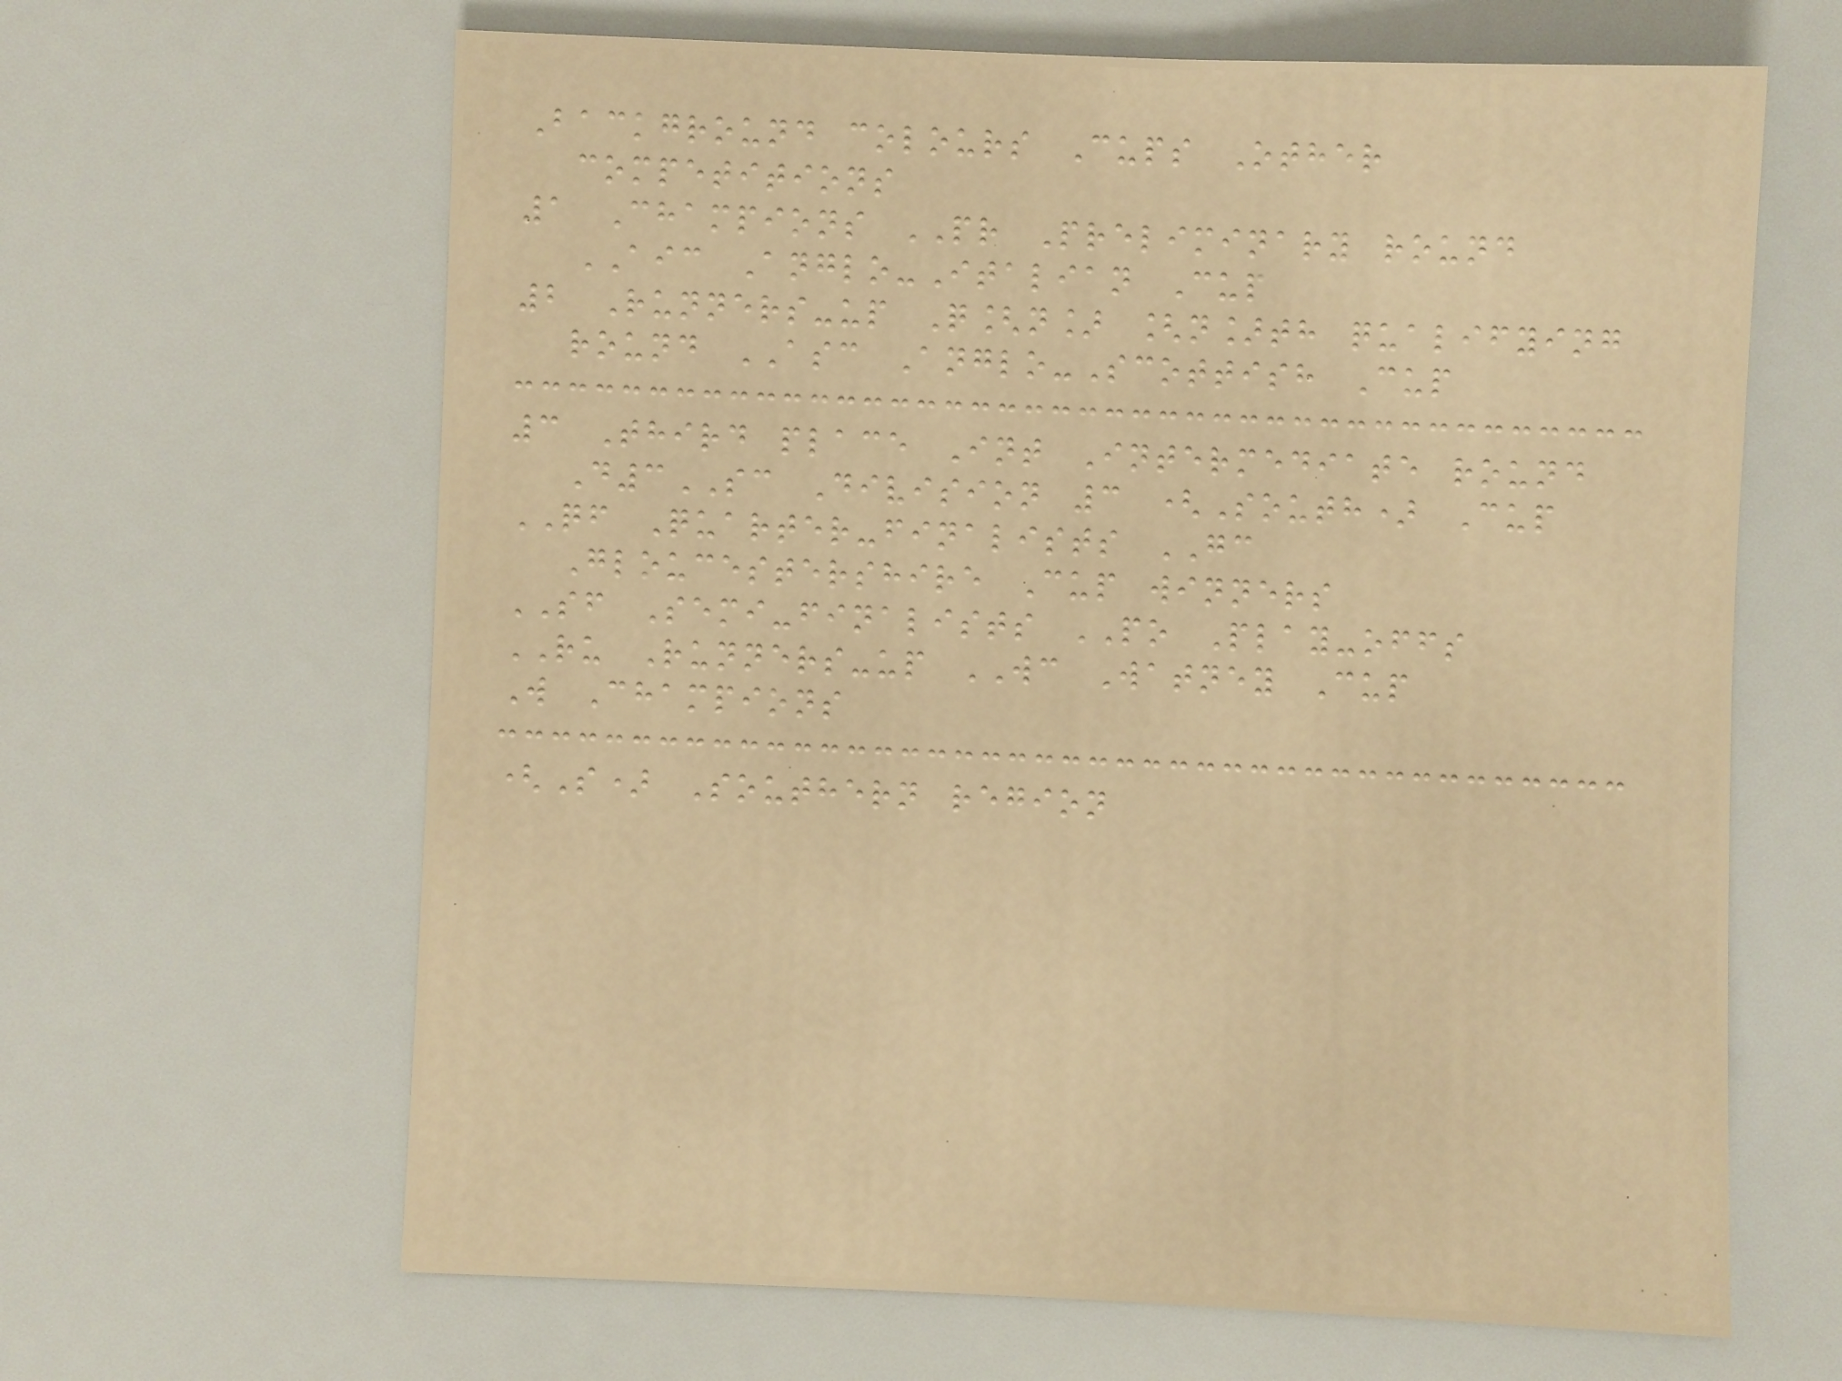Background colours Cups Other
competitions
1 Champions PR Preliminary round
AIC Anglo-Italian Cup
2 Runners-up Q[n] [n]th qualifying
round ASC Anglo-Scottish Cup
3 Third place Int Intermediate round
D3SC Division 3 (South) Cup
QF Quarter-finalists GC
Gloucestershire Cup winners
SF Semi-finalists PO Play-offs
RU Runners-up WC Watney Cup
W Champions
(S) Southern region
